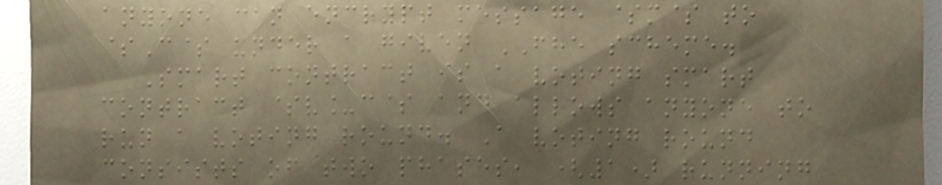anyone can encrypt message $m$ to
$C$ under a given FHE scheme.
Smart contract is a voting smart
contract $v_c$ and allows anyone to
run a voting round. A voting round
consists of two phases, (1) running
